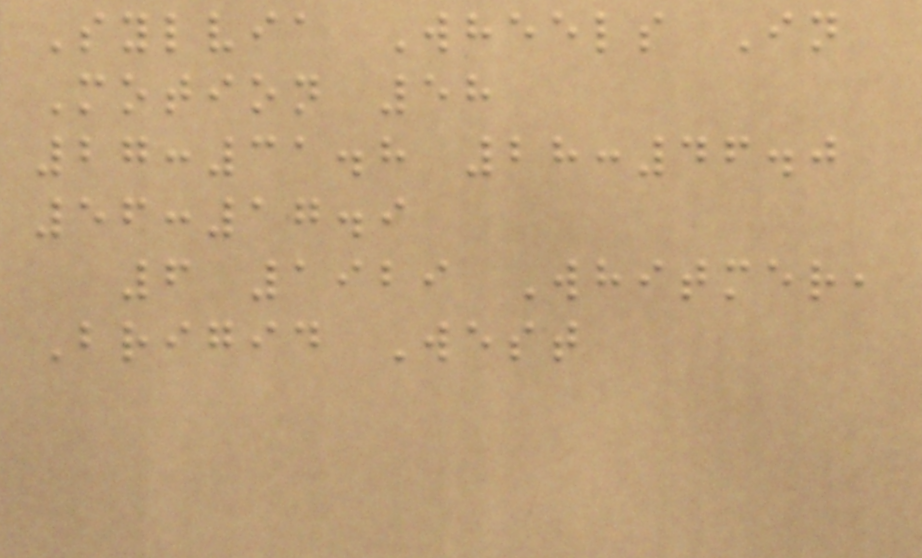Sylvia Wheels In
Motion 58
27:31.8 28:46.0
56:17.9
6 1929 Whitmer,
Brigid West
